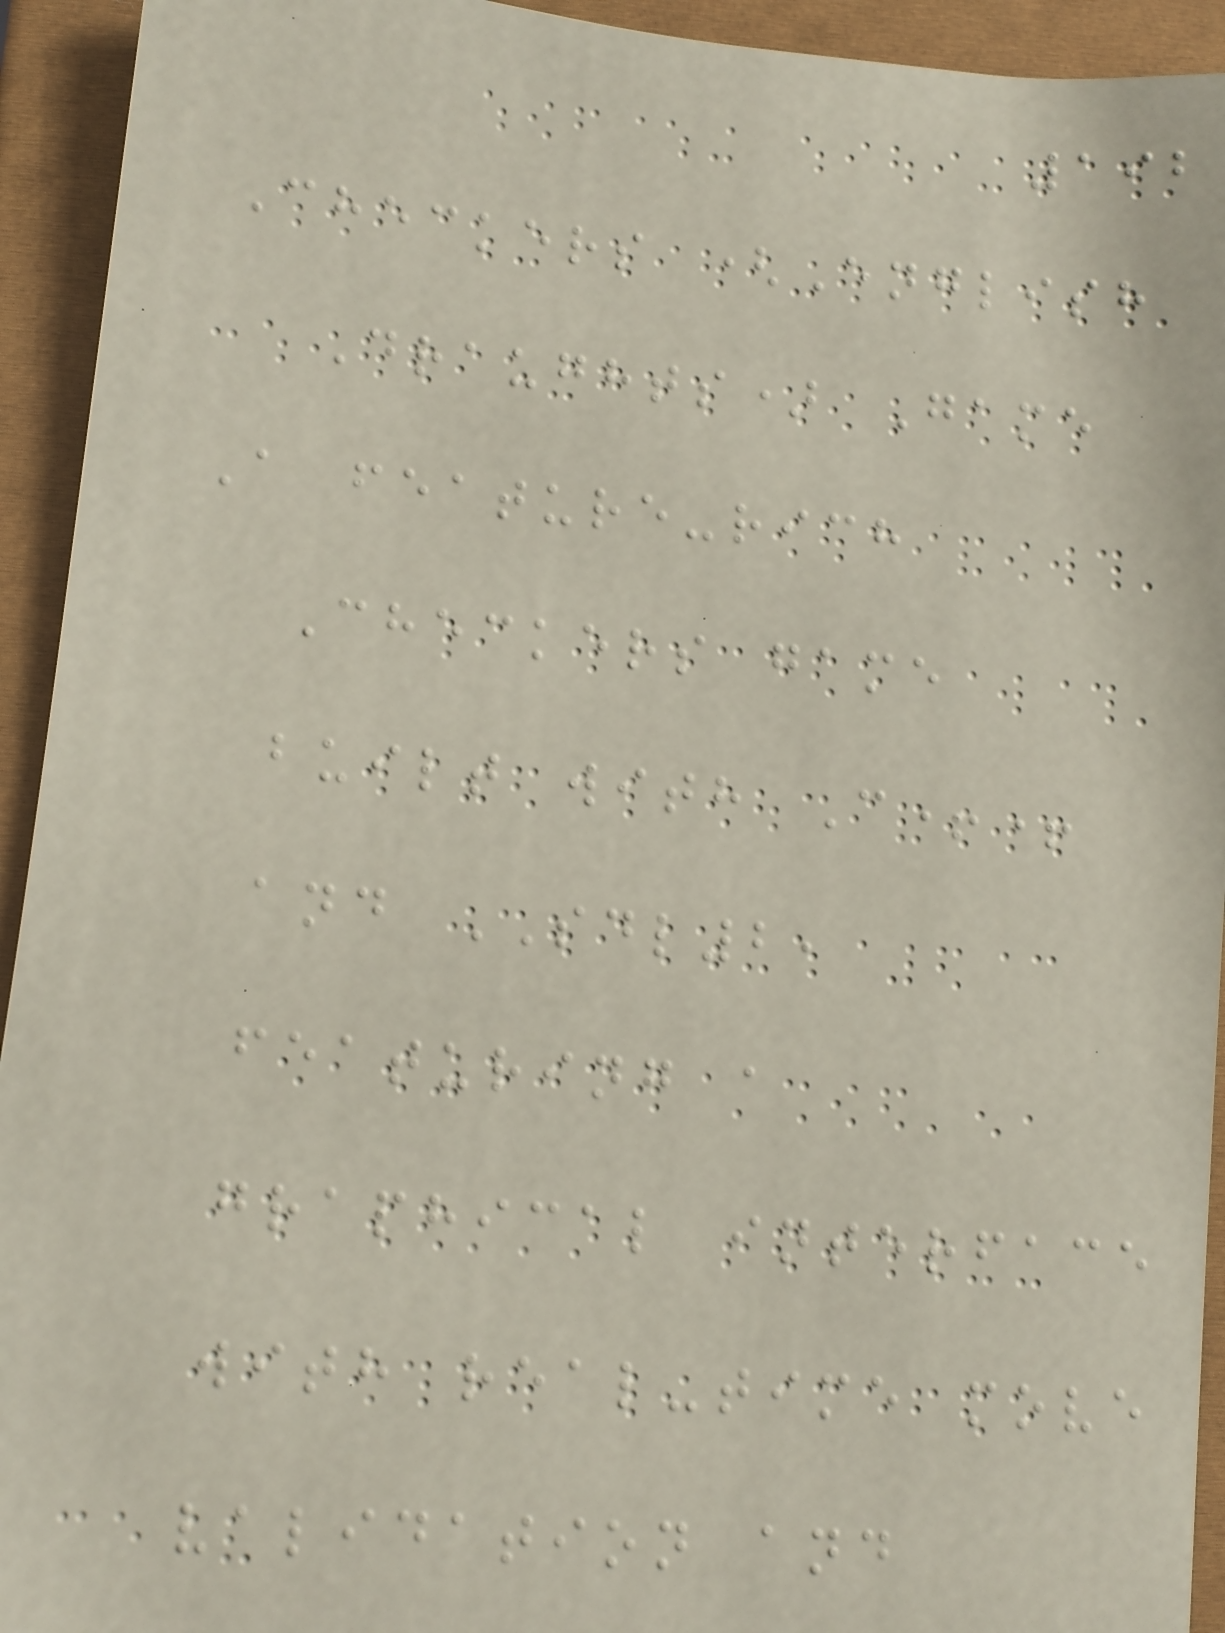192
Checkers (English
Draughts) Game
A feature-rich
Checkers game
built with C++
and SDL2,
featuring a
graphical interface
with real-time move
validation and
